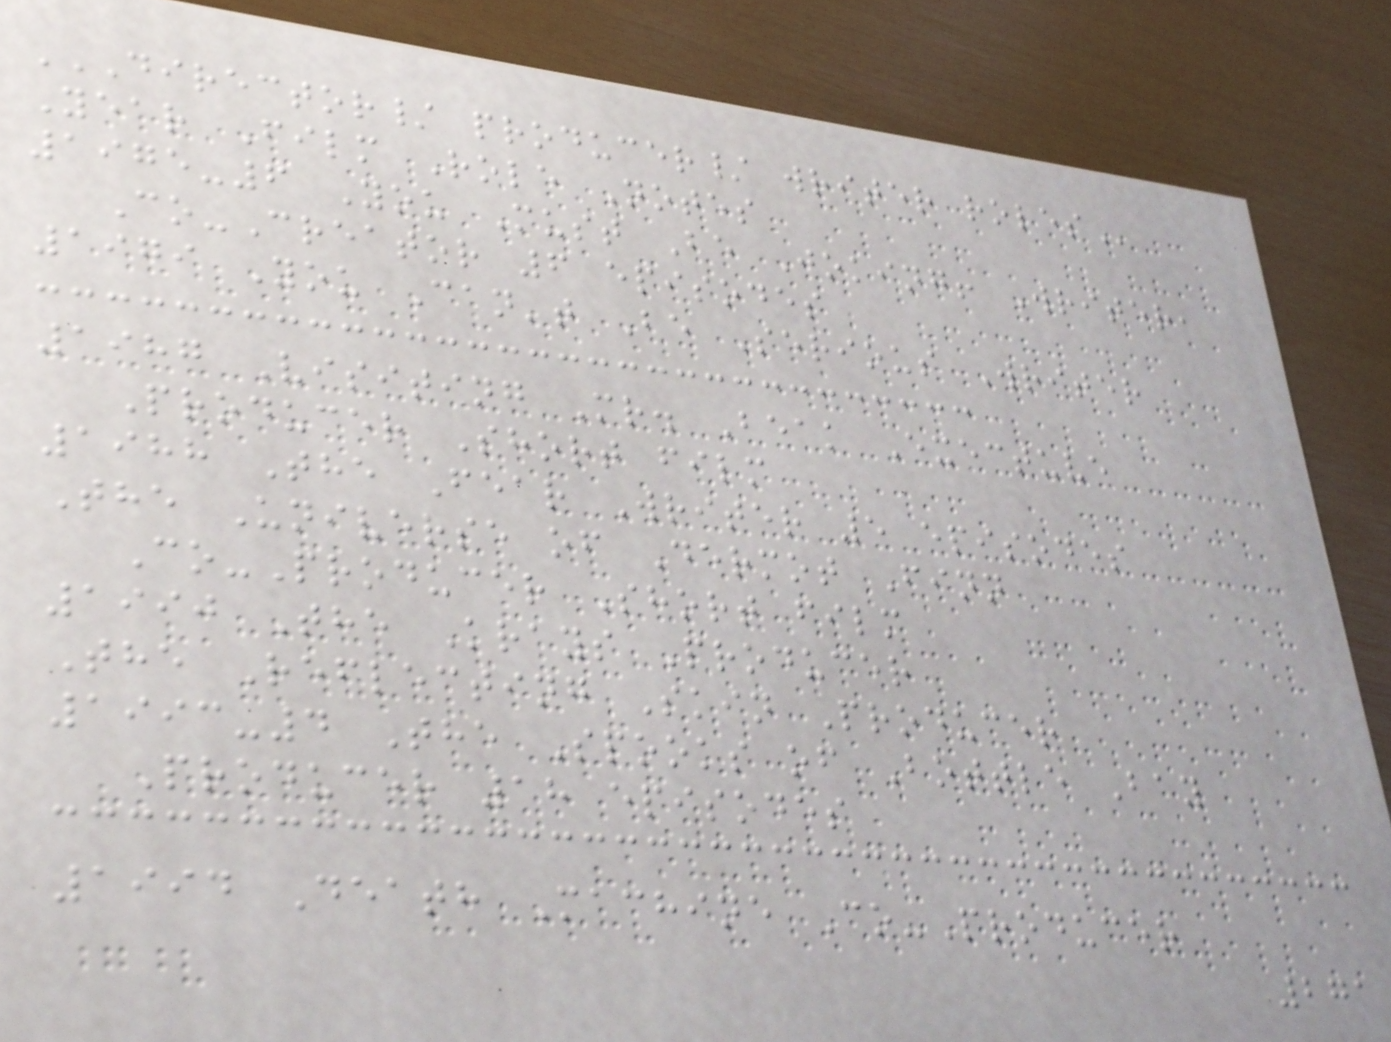DIRECTOR/ PRODUCER/ WRITER ROLES
Year Film Role Notes
1975-6 You Must Be Joking! Writer,
Co-Creator 6 episodes
1979 You Can't Be Serious Writer
1987 Visiting Mr. Beak Exectuve
Producer Short film
1988 The Fear Writer 5 episodes
The Universe of Dermot Finn
Co-Producer Short film
1990 The Krays Producer
The Reflecting Skin Producer
1993-4 The Spooks of Bottle Bay
Producer 18 episodes
1994 Death Machine Co-Producer
271
